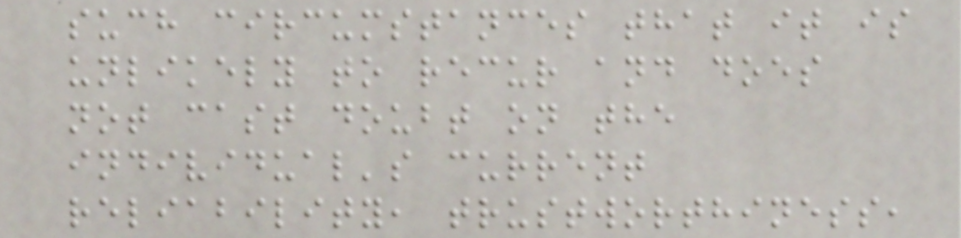such circumstances that it is
unlikely to recur and does
not cast doubt on the
individual's current
reliability, trustworthiness,
